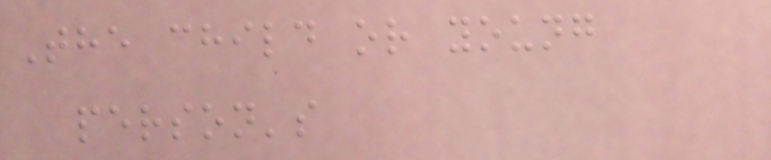The child or young
person's
